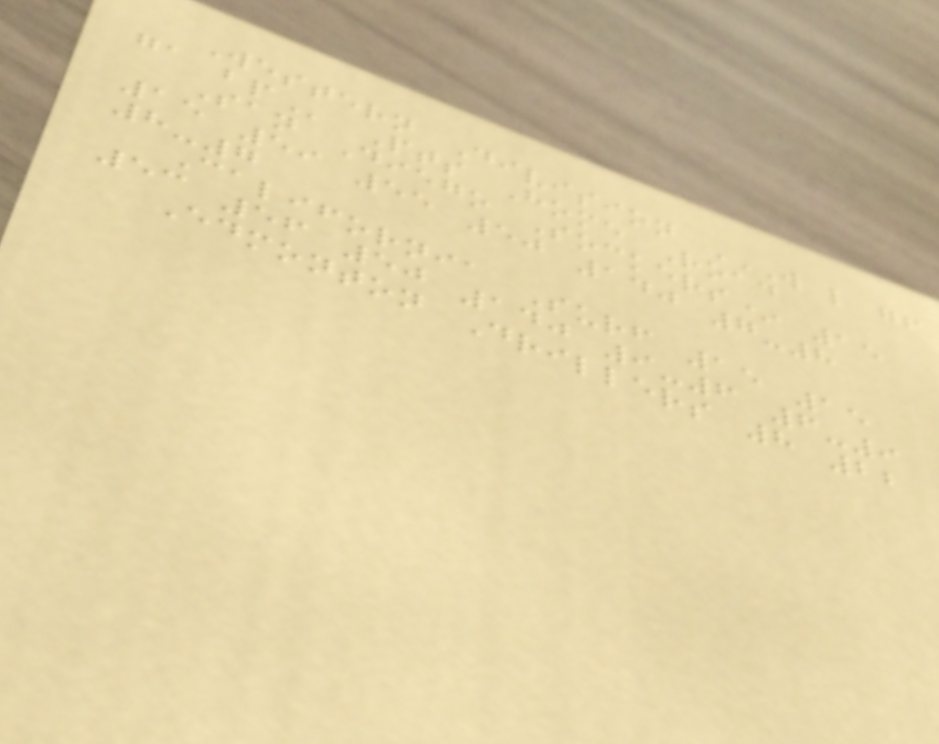Western Division W L GF
GA BP Pts Home Road
San Diego Sockers* 15
15 59 55 50 140 7-8
8-7
California Surf 15 15
53 56 50 140 9-6 6-9
Edmonton Drillers 8 22
